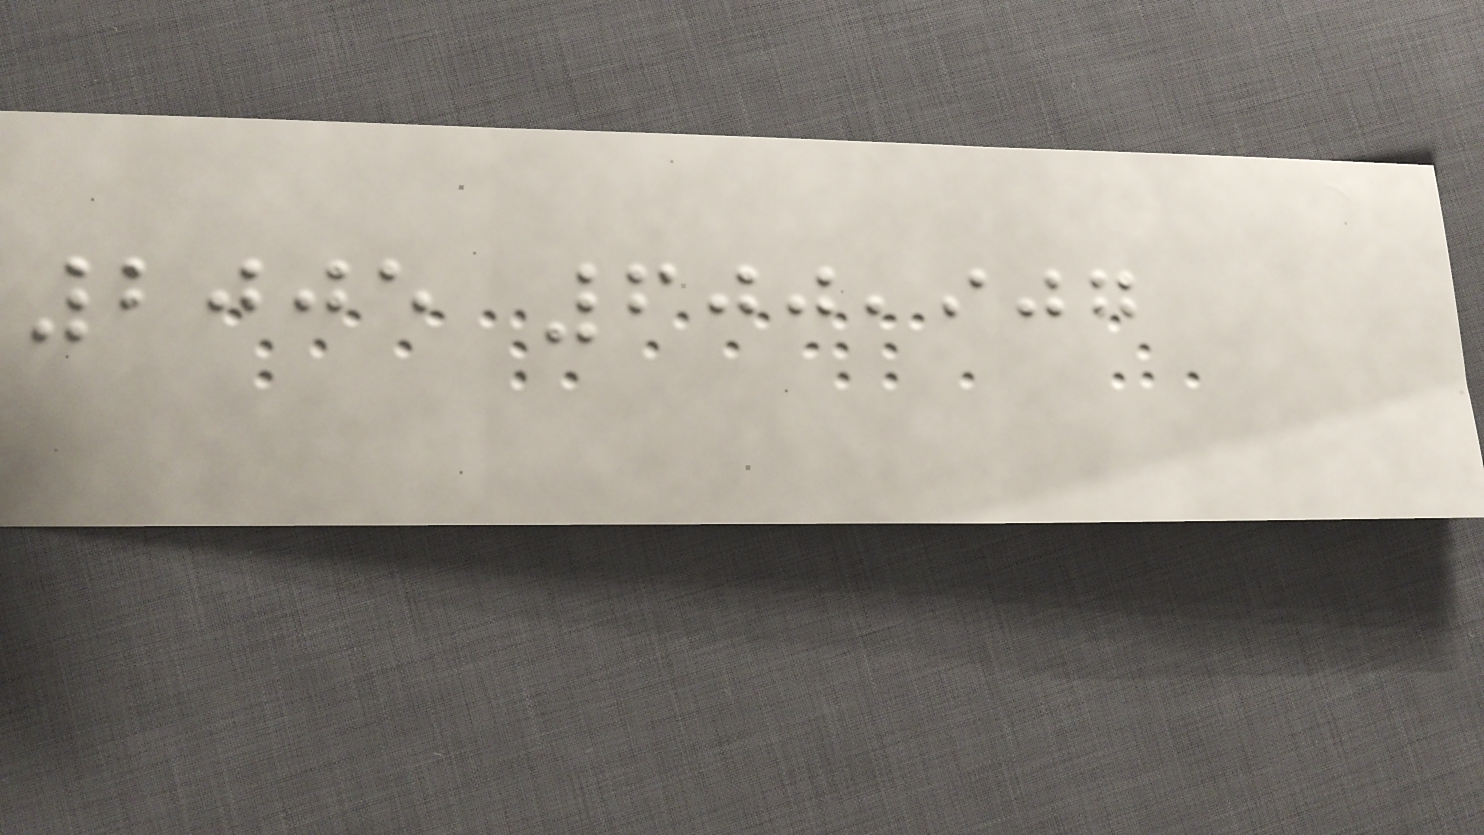2005 600,907
